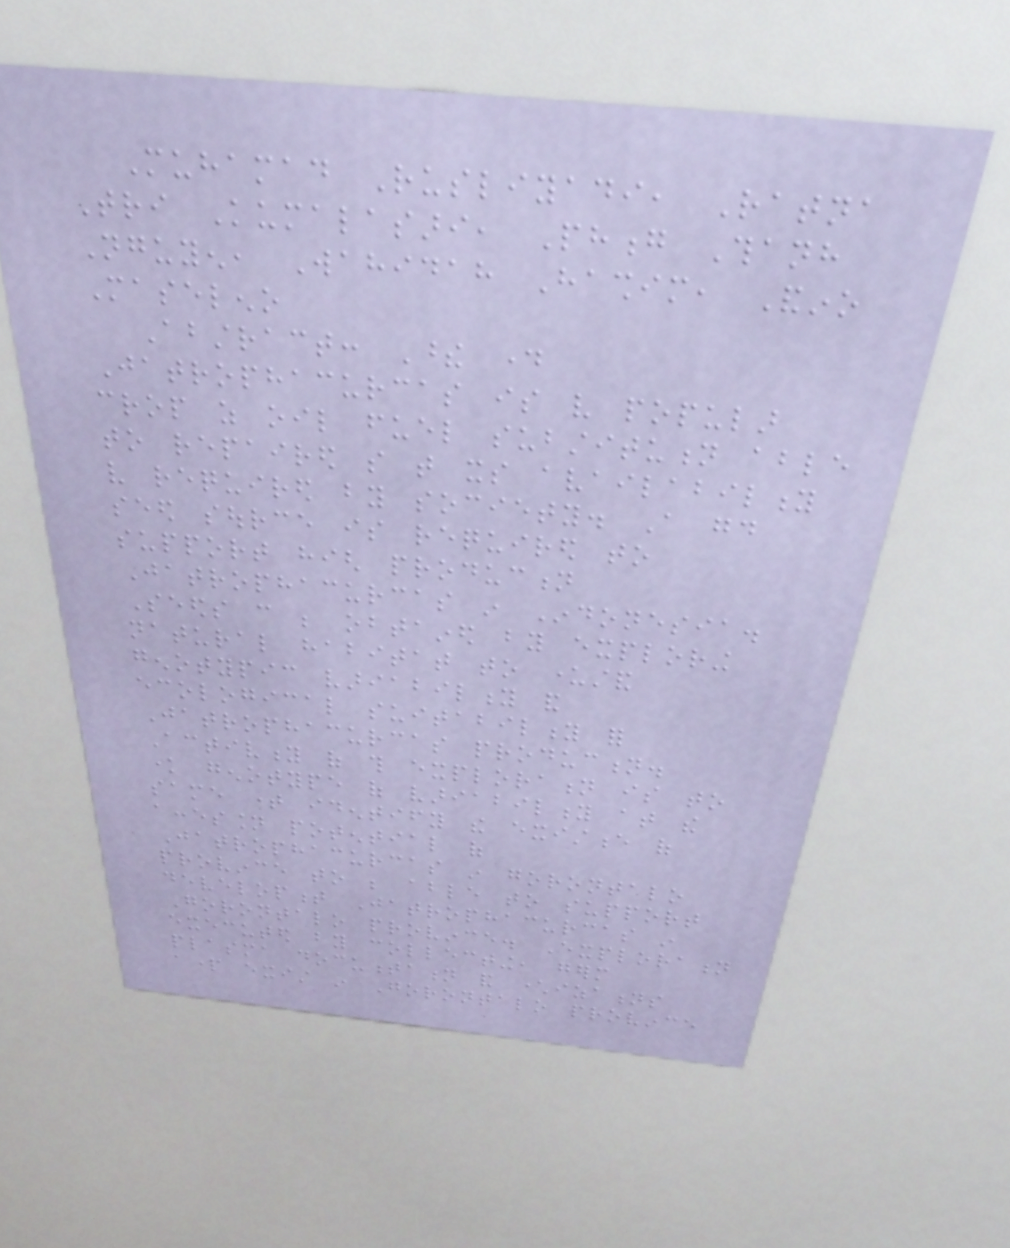Muhamad Rusliyadi, Ratna
Tri Kumalasari, Phong Thanh
Nguyen, Wahidah Hashim, Andino
Maseleno
Abstract: These day
Jatrophacurcas is very popular
crop as oil fuel substitution able
to repaired so that its availability
very required by society. A good
seed source is required to
support high production
Jatrophacurcas in Indonesia.
Seeds can be obtained by exploring
natural habitat to understand
genotypic variability and
ecological suitability for
Jatrophacurcas production.
Activity of this exploration is to
know genotype of variability at the
same time identify the existence of
accession potential of
Jatrophacurcas in gorontalo
province to be able to support
development Jatrophacurcas in
Gorontalo province. Exploration
executed by collecting, germ
plasma documentation and characterizations
apart exist in Gorontalo province
